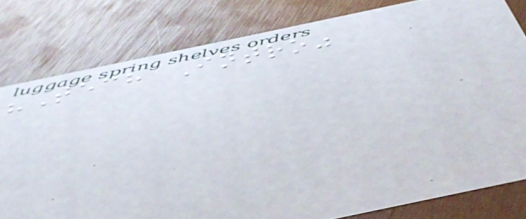"Tech Intro"
